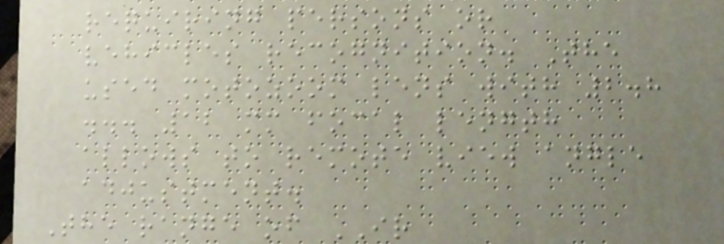requiring persons or
vehicles recognition. The
used motozoom lens with 2.8
... 12 mm focal length
allows to remote view angle
adjustment.
The range of IR
